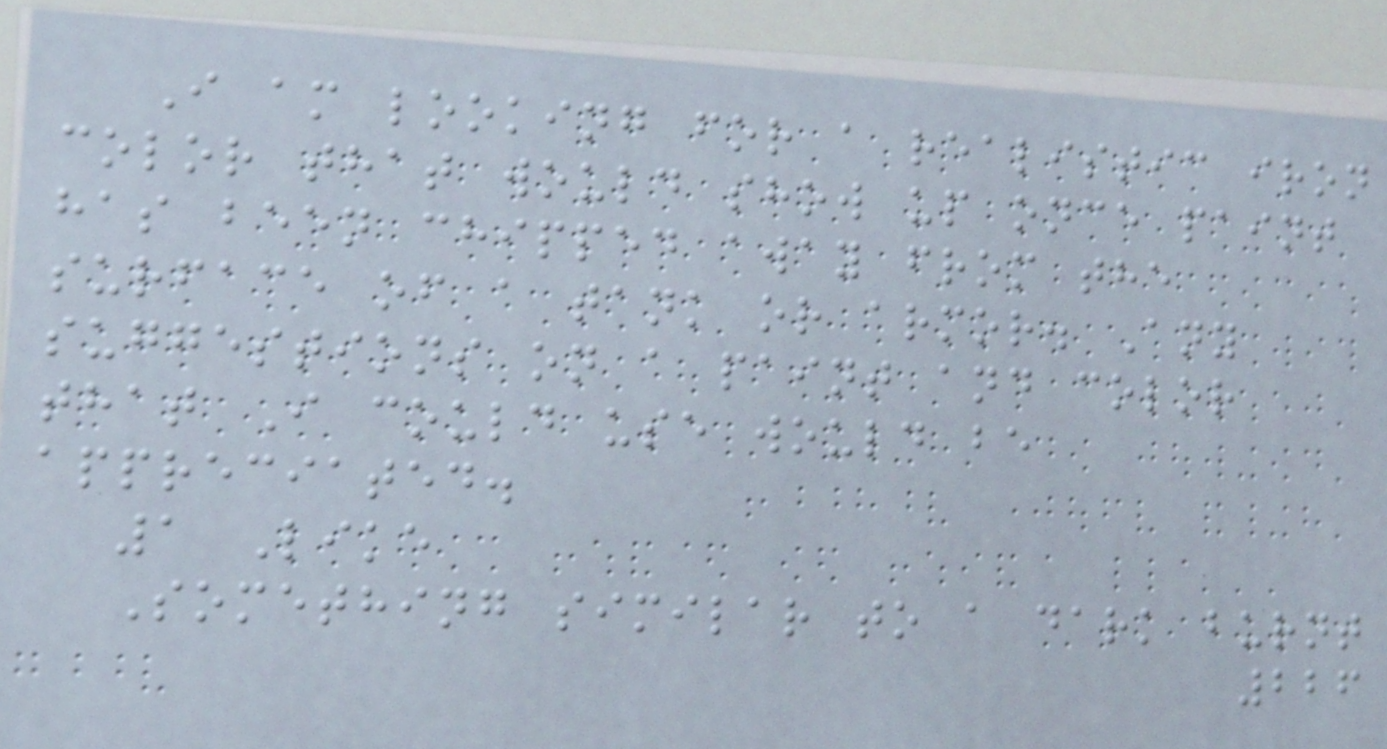I am looking for a realistic iron
color that would show up once paint
has been chipped away from the
surface of a tank or armor. Any
suggestions on a paint and color
that I could use would be
appreciated.
1 Like
Something similar to a dark burnt
226
